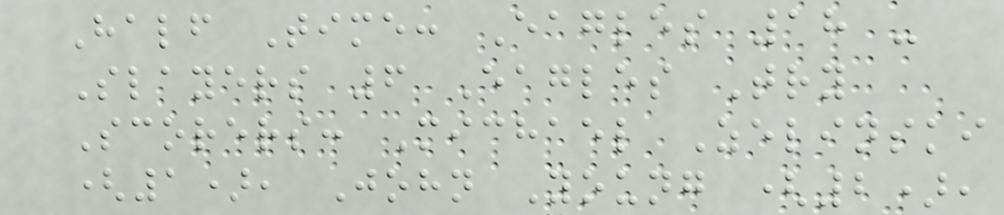Half Time: Eagles 18 -
Slayers 6 Eagles Try
Scorers: Michael Zelinski
(1), John Young (2),
